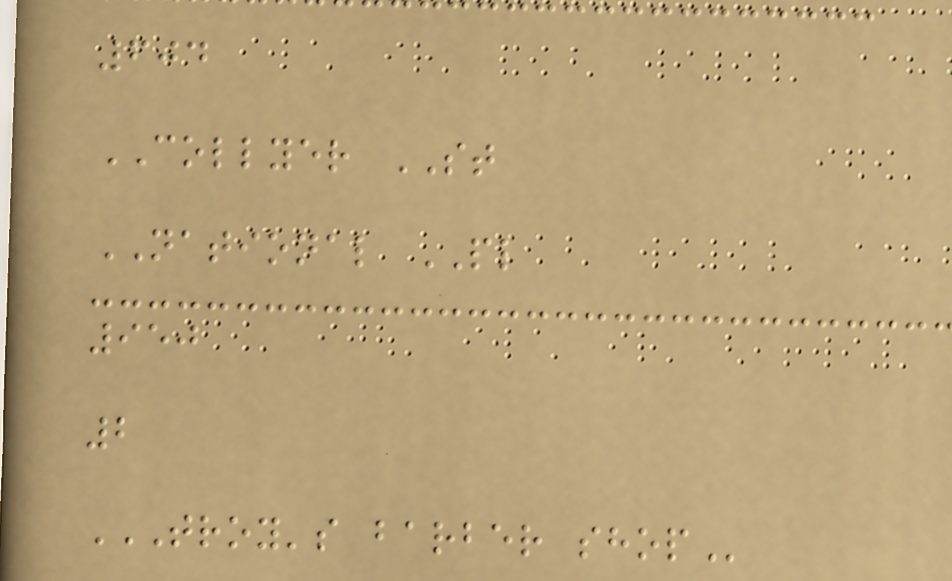604
COLLYER ST
NATIONAL PL
950
2
TROY'S BARBER SHOP
